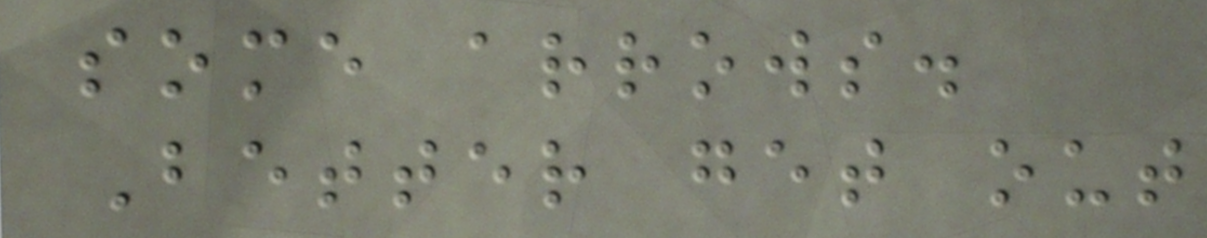some arrows.
Better get out
